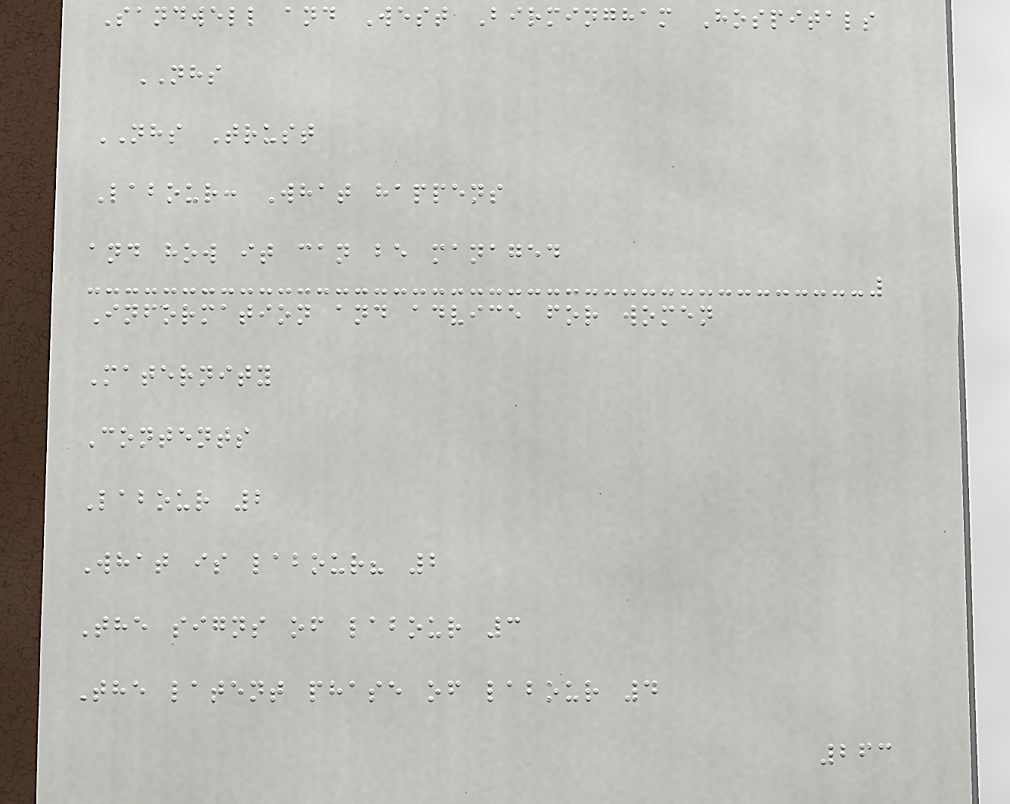Sandwell and West Birmingham Hospitals
NHS
NHS Trust
Labour: What happens
and how it can be managed
Information and advice for women
Maternity
Contents
Labour 2
What is labour? 2
The signs of labour 3
The latent phase of labour 4
263
